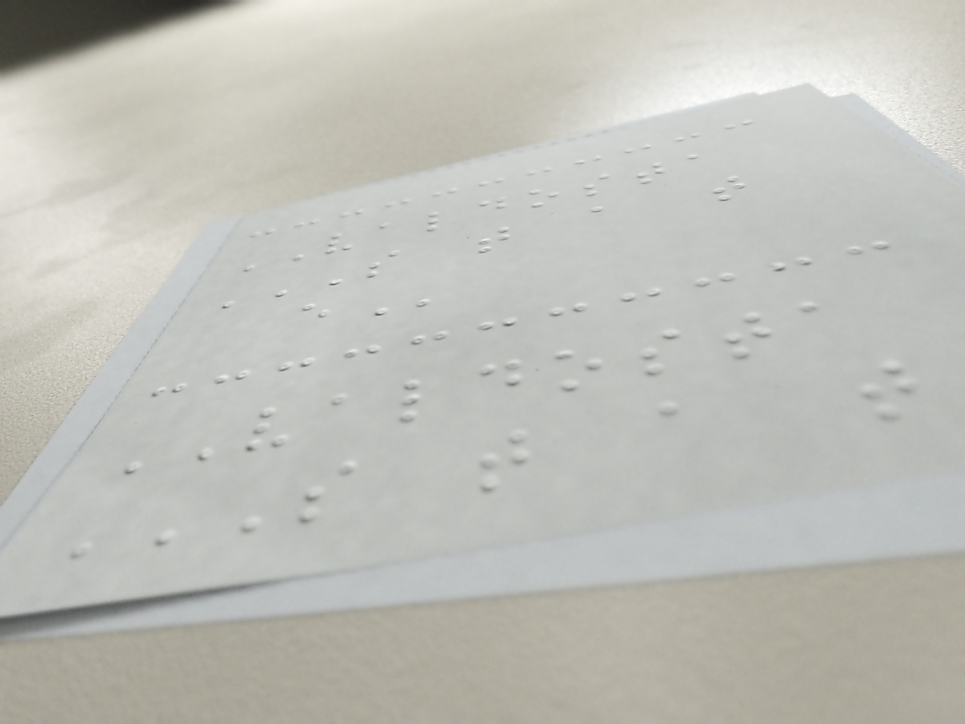VALDOSTA
S T A T
E
VALDOSTA
S T A T
